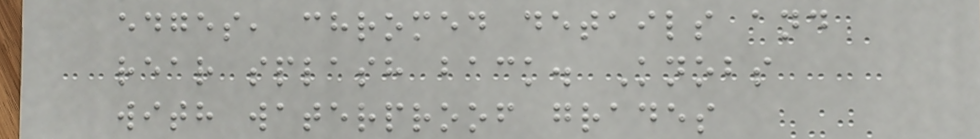edges, chromed details and
rear splash back. Knobs
with waterproof grades
